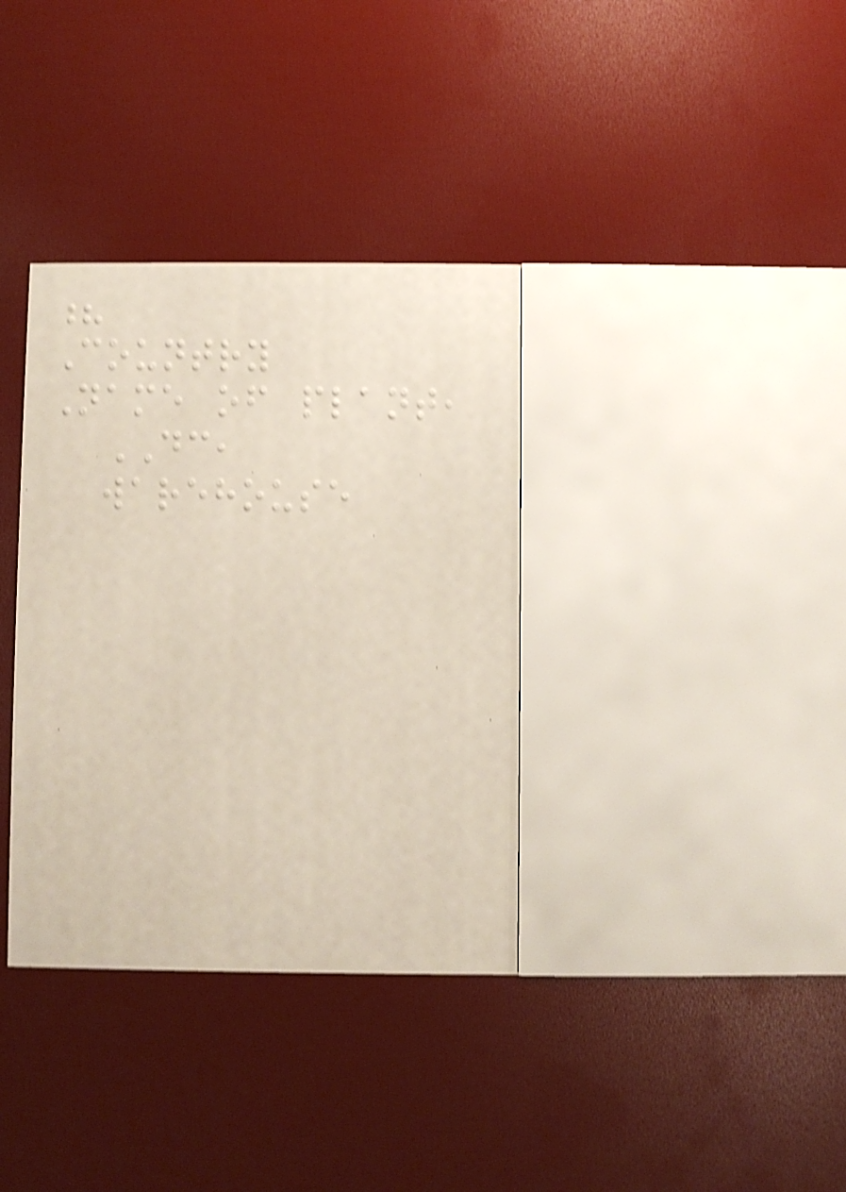?
Country
Name of plant,
DC,
warehouse
